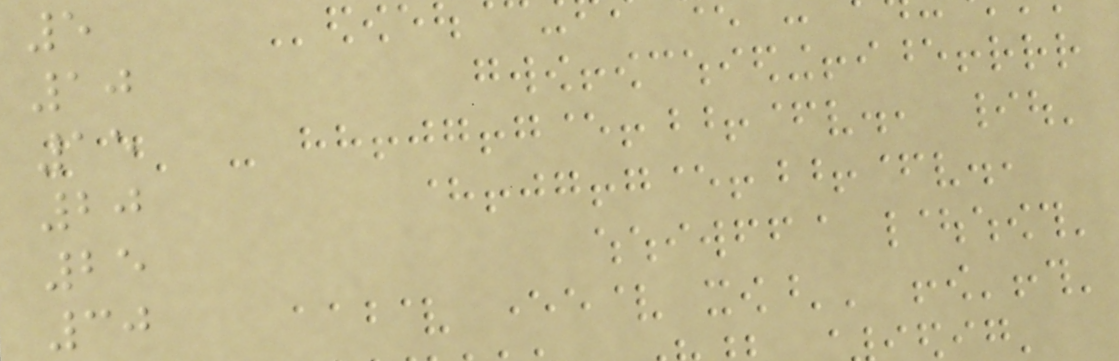5
10
15
20
25
30
